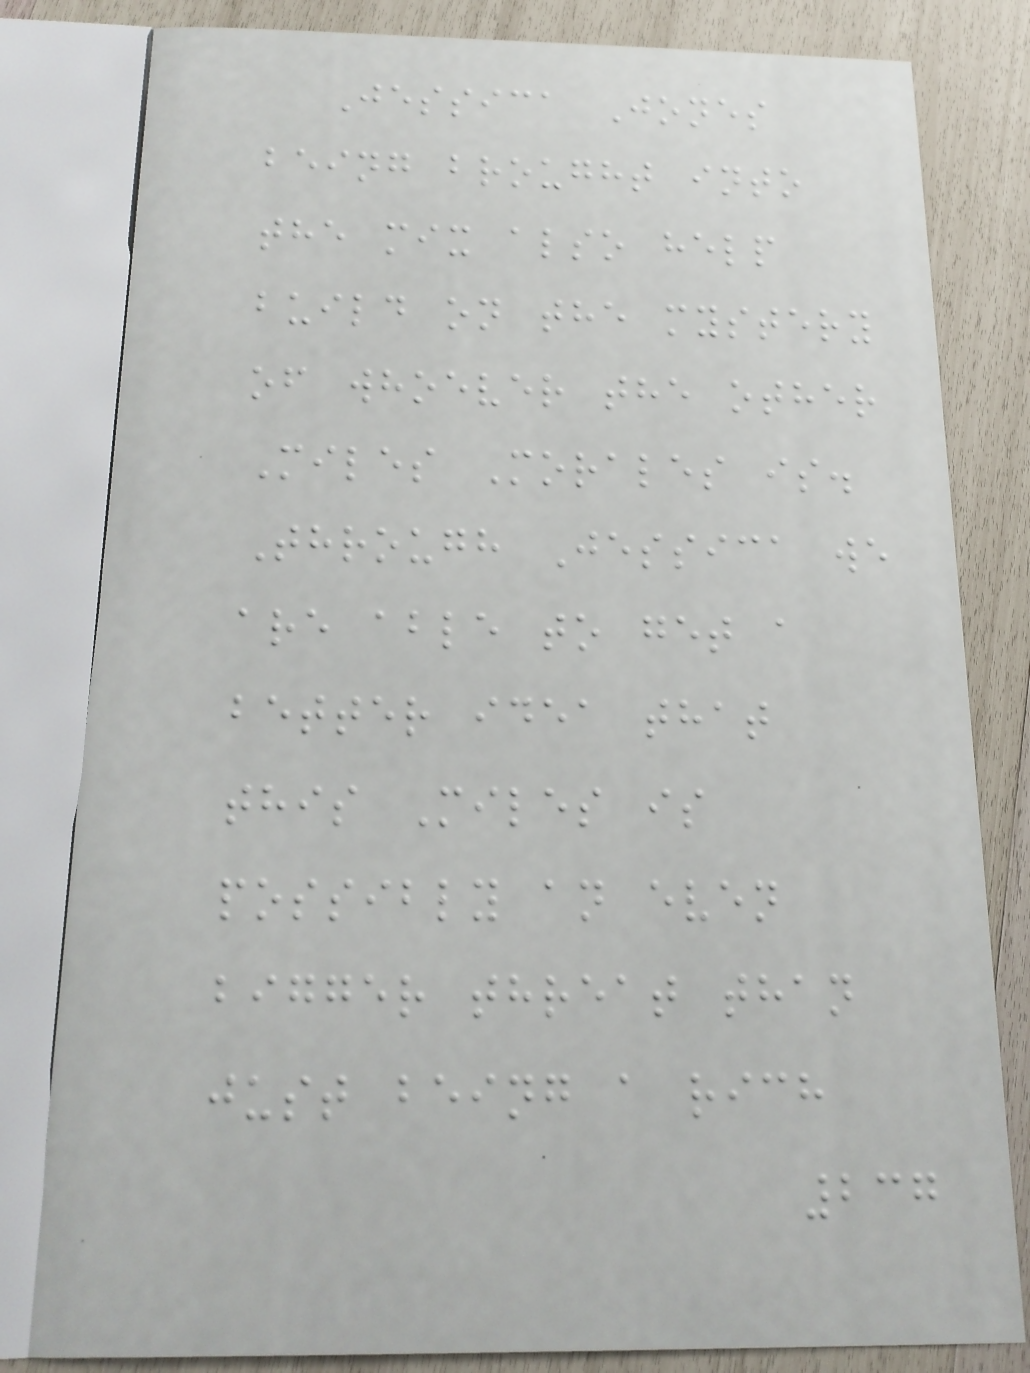Jessica Jones
being brought into
the mix also help
build on the mystery
of whoever the other
Miles Morales is.
Through Jessica we
are able to get a
better idea that
this Miles is
possibly an even
bigger threat than
just being a rich
237
